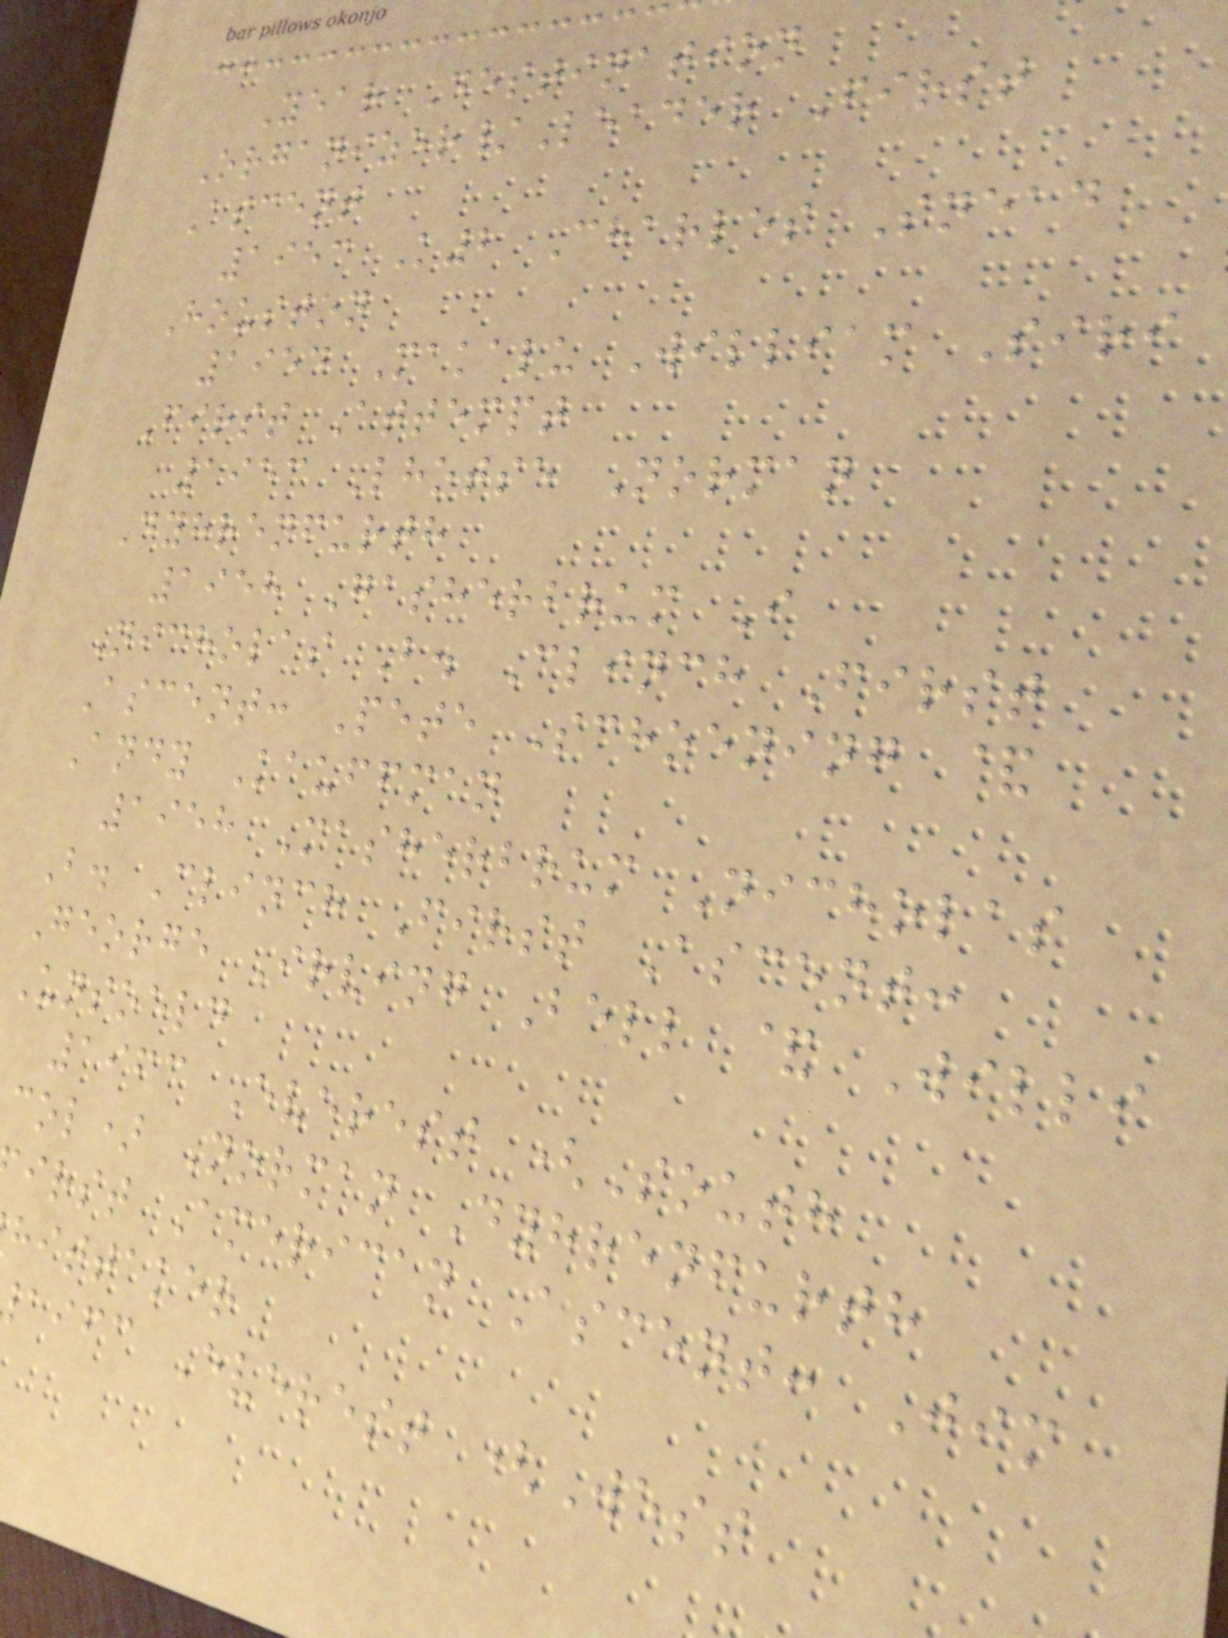Year Destination
Organizer/Leader First
Ascent
1953 K2 Charles Snead
Houston
1954 Makalu William Siri
First Attempt
1953 Lhotse Norman
Dyhrenfurth
1958 Gasherbrum I
Nicholas B. Clinch First
Ascent: Pete Schoening &
Andy Kauffman
1958 Masherbrum Nicholas
B. Clinch First Ascent:
George Irving Bell & Willi
Unsoeld
1963 Everest (South
col) Norman Dyhrenfurth
irst American Ascent: Jim
hittaker
aifc Everest (West
